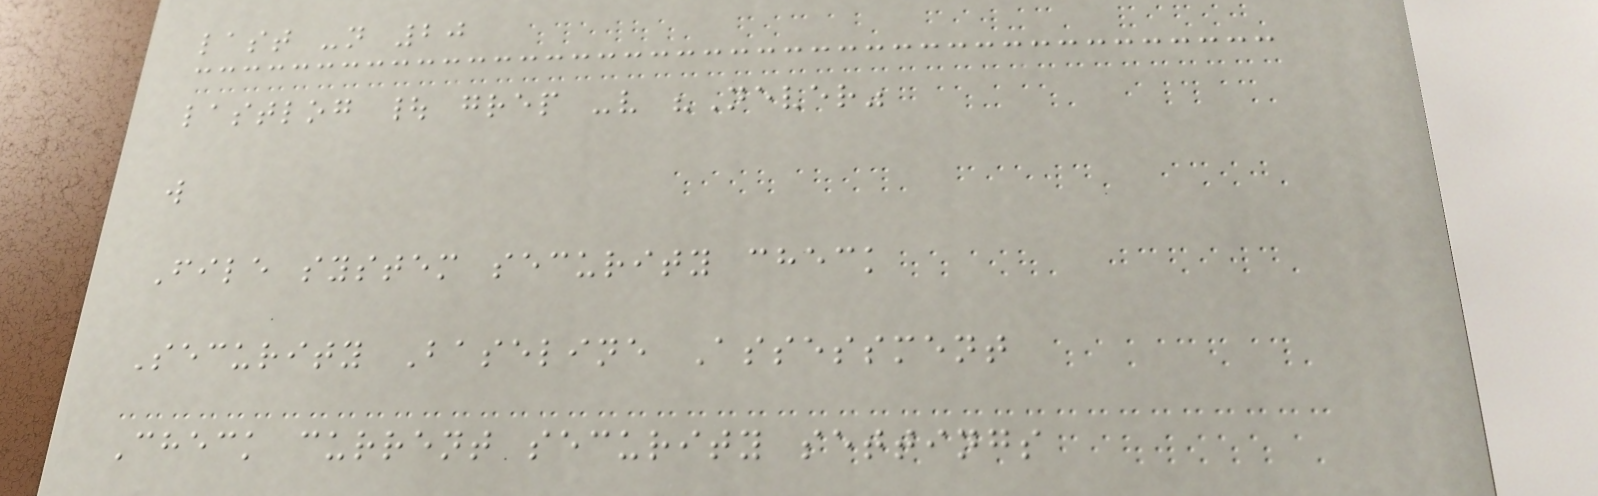last -n 20
lastlog | grep -v "Never"
w
File system security check
Security Baseline Assessment
Check current security settings
